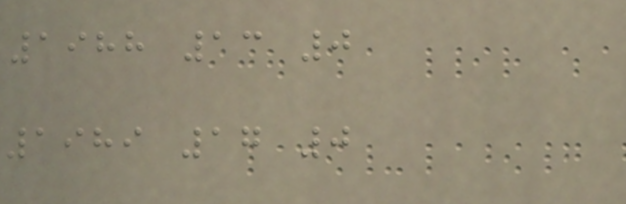1988 13 0
1989 17 0
